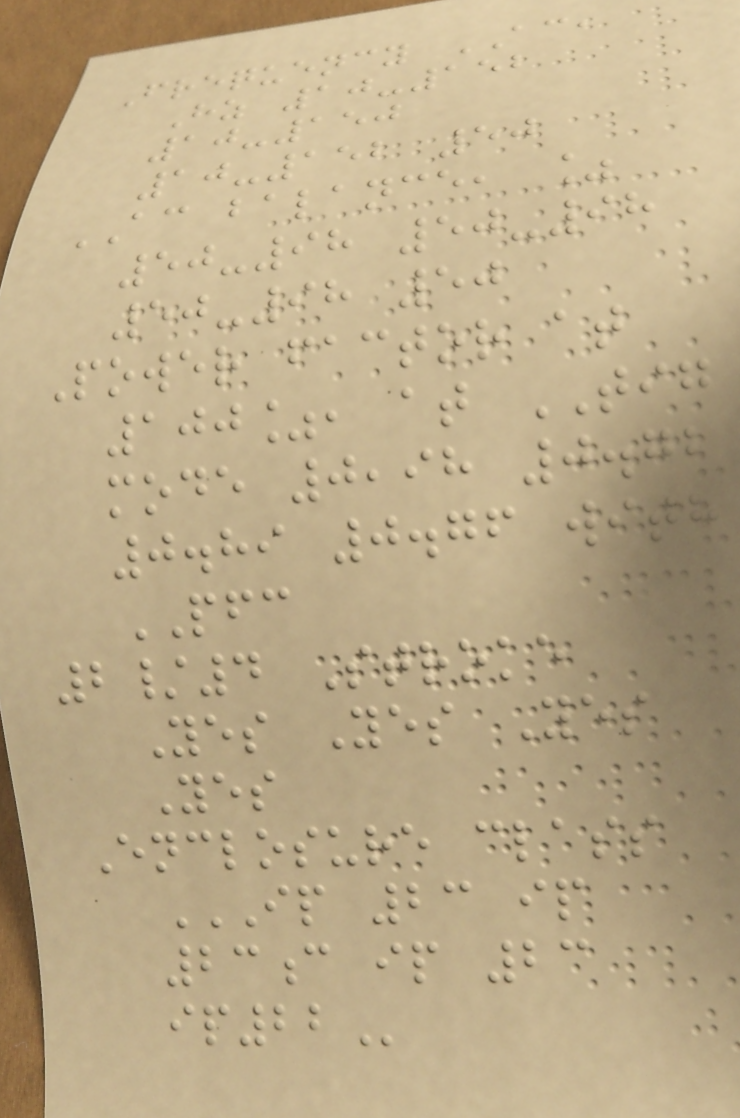Frequency AC,
Hz 10-152
10-150
10-152 50
AC balance, %
50-98 50-98
50-98 50
Power factor at
100%, at TIG
mode 0,98 0.72
0.89 0.76 with
PFC
2/4 Stroke
Yes Yes Yes
Yes
Enclosure class
IP 23 IP
23C IP 23
IP22
